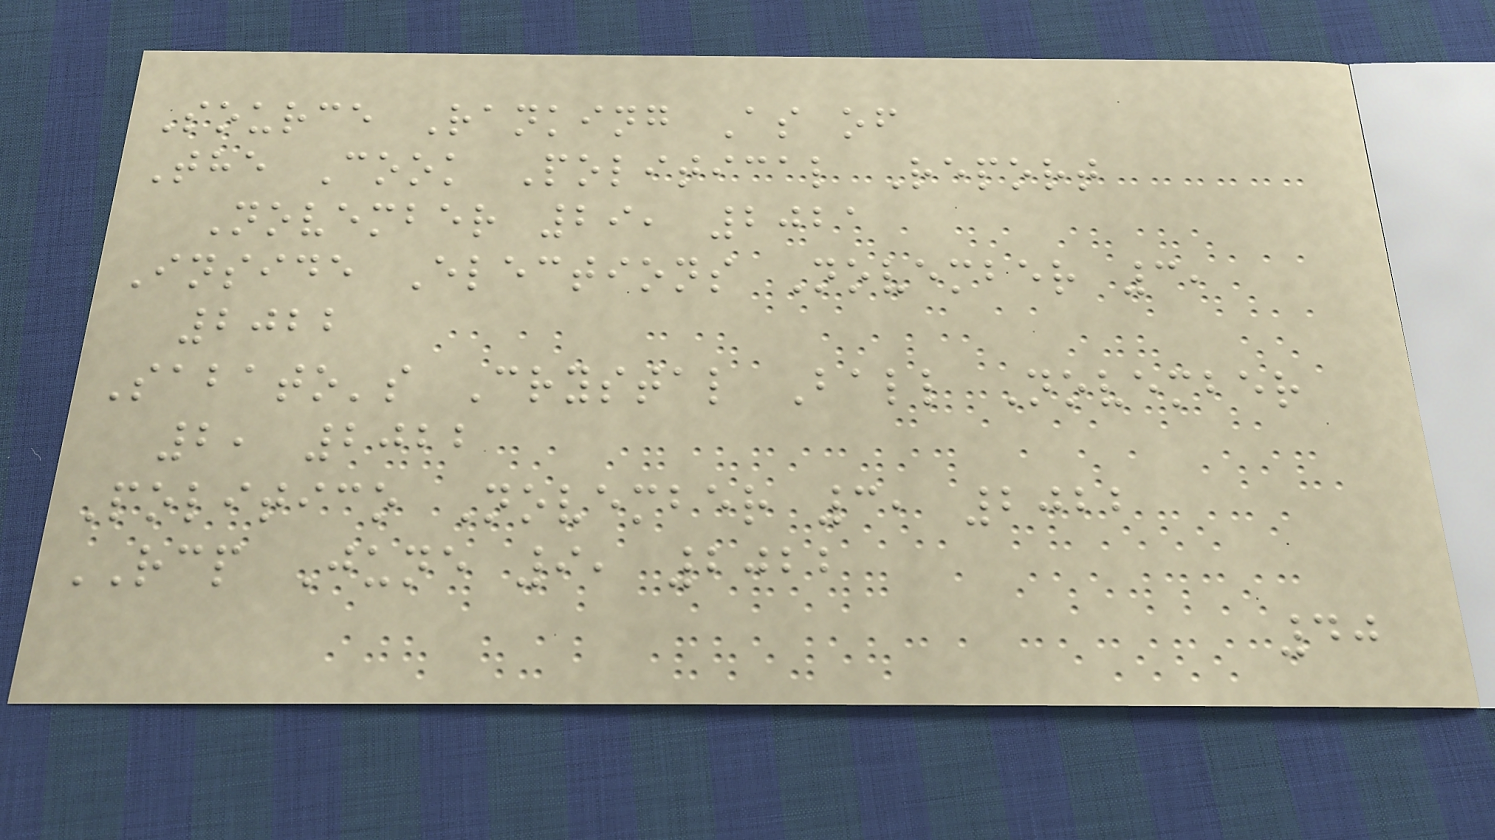Source Ranking As of
The Cook Political Report
November 29, 2021
Inside Elections November 3,
2022
Sabato's Crystal Ball November
2, 2022
Politico November 3, 2022
RCP June 9, 2022
40
